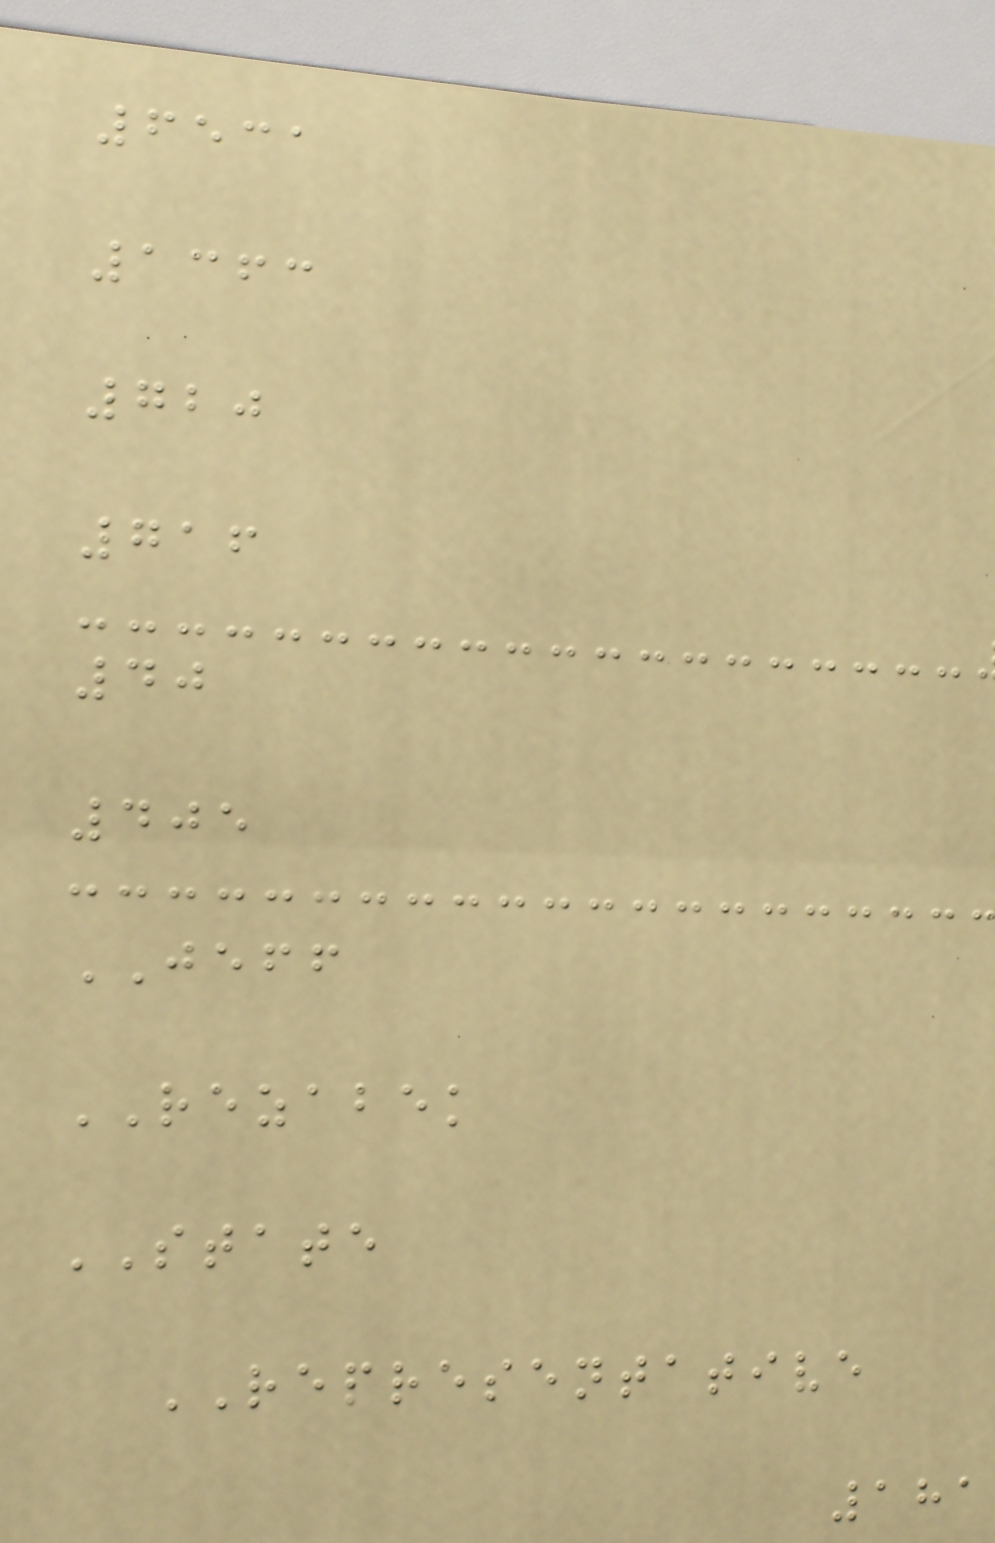6531
1363
720
716
40
405
JEFF
REZABEK
STATE
REPRESENTATIVE
181
